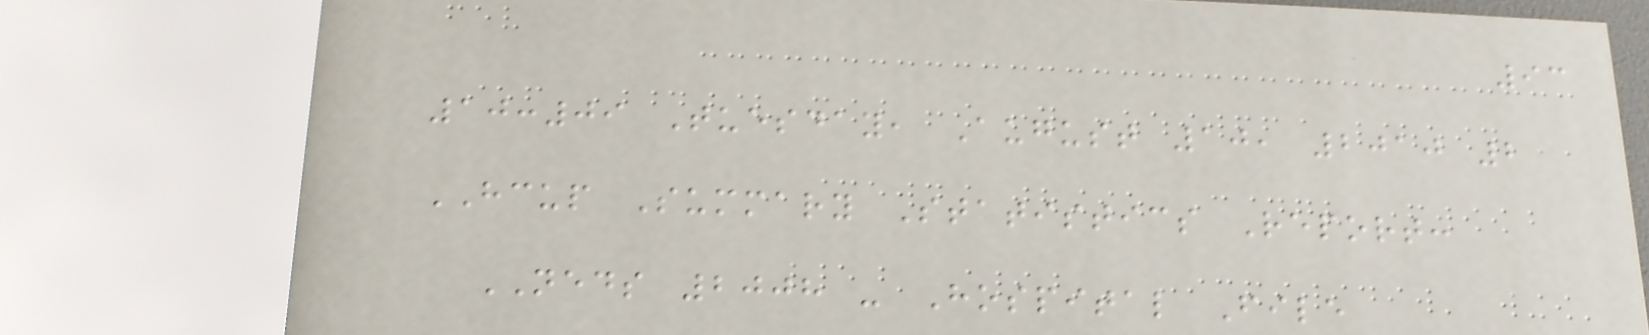93
10:09 Tuesday, August 10, 2010 2
HCUP Summary Statistics Report:
NEDS 2008 - Hospital File
